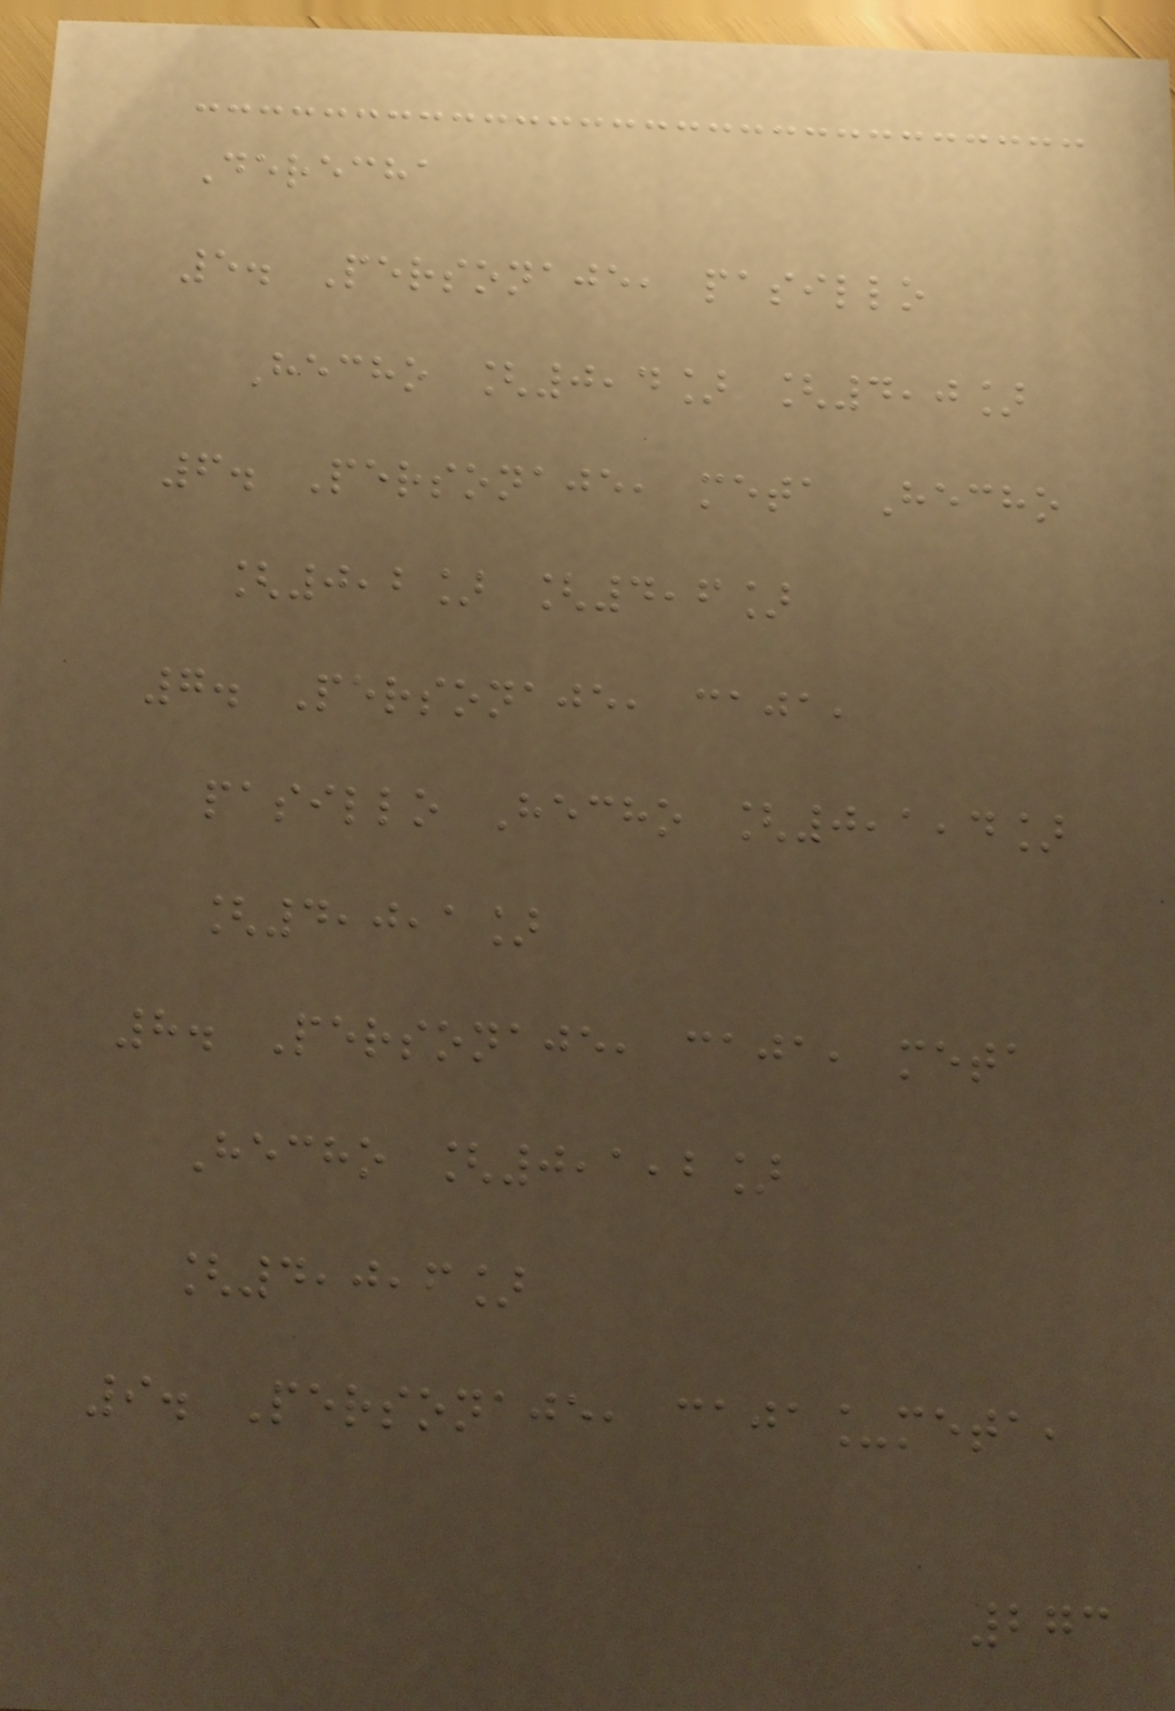Derecha
5. Personaje, pasillo
Hecho [0,4] [4,0]
6. Personaje, meta Hecho
[0,2] [4,6]
7. Personaje, caja,
pasillo Hecho [0,1,4]
[4,0,1]
8. Personaje, caja, meta
Hecho [0,1,2]
[4,0,6]
9. Personaje, caja_meta,
273
